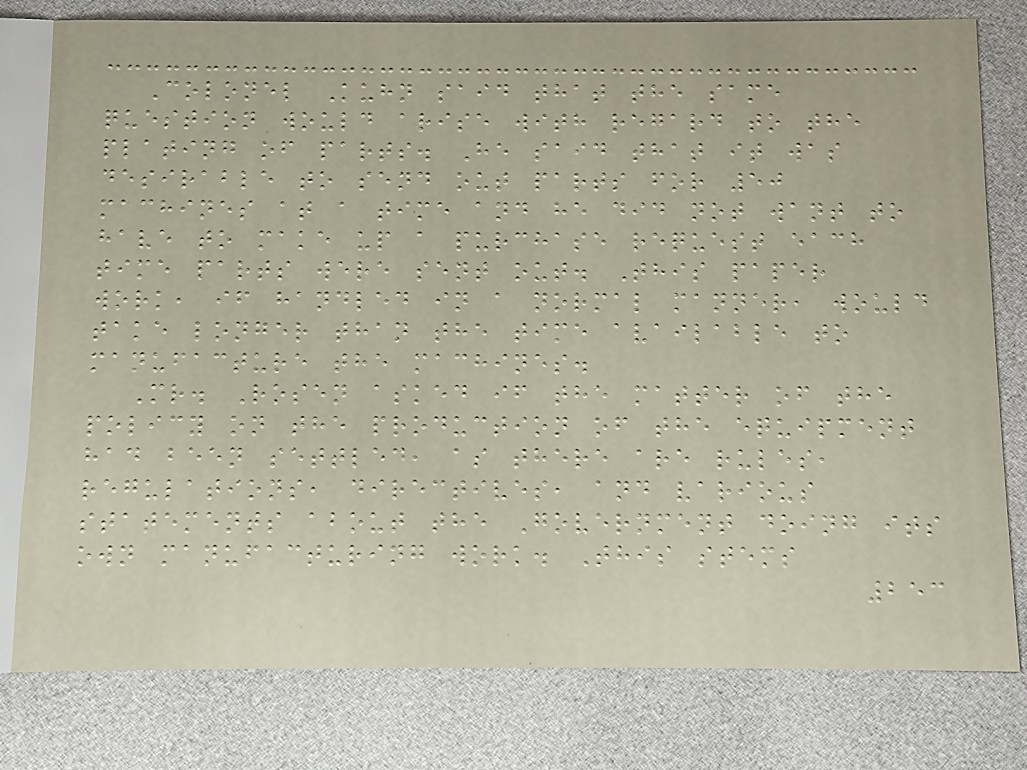Colonel Kuhn said that the same
question would arise with regard to the
plating of parts. He said that it was
desirable to send out parts for 50
machines at a time and he did not want to
have to make up a purchase request each
time parts were sent out. This paper
work, if handled in a normal manner, would
take longer than the time available to
manufacture the machines.
Mr. Rosen asked if the matter of the
policy on the production of the equipment
had been settled, as there are rules,
regulations, directives, and various
statements about the Government doing its
own manufacturing work. This stems
253
